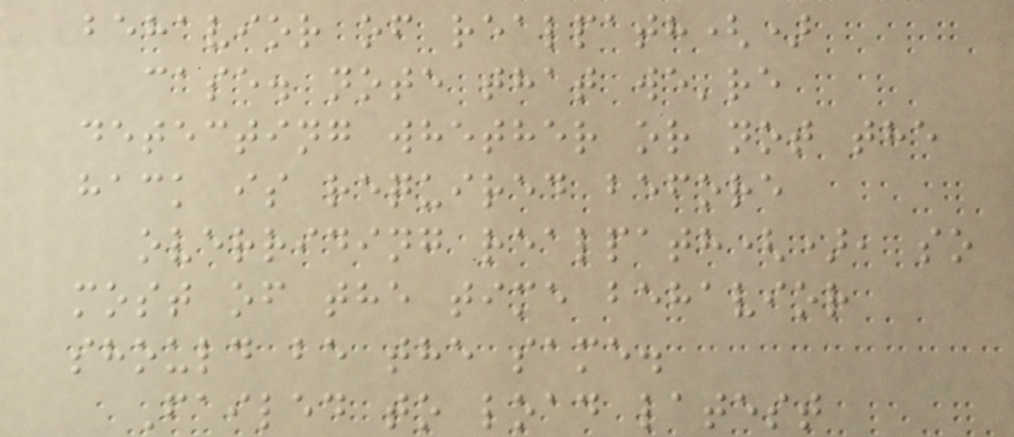behavior of realpath()
case. note that we're
detecting whether or not the
hack is required before
overriding realpath(), so
most of the time behavior
should be the same.
Failed to load latest
